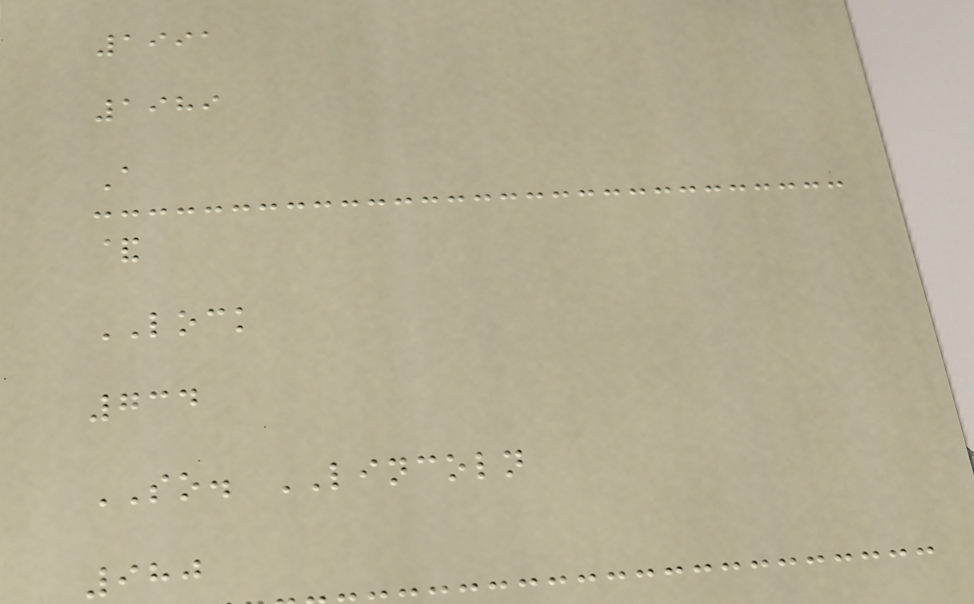1991
1989
A
&
LOCK
734
SO. LINCOLN
980
